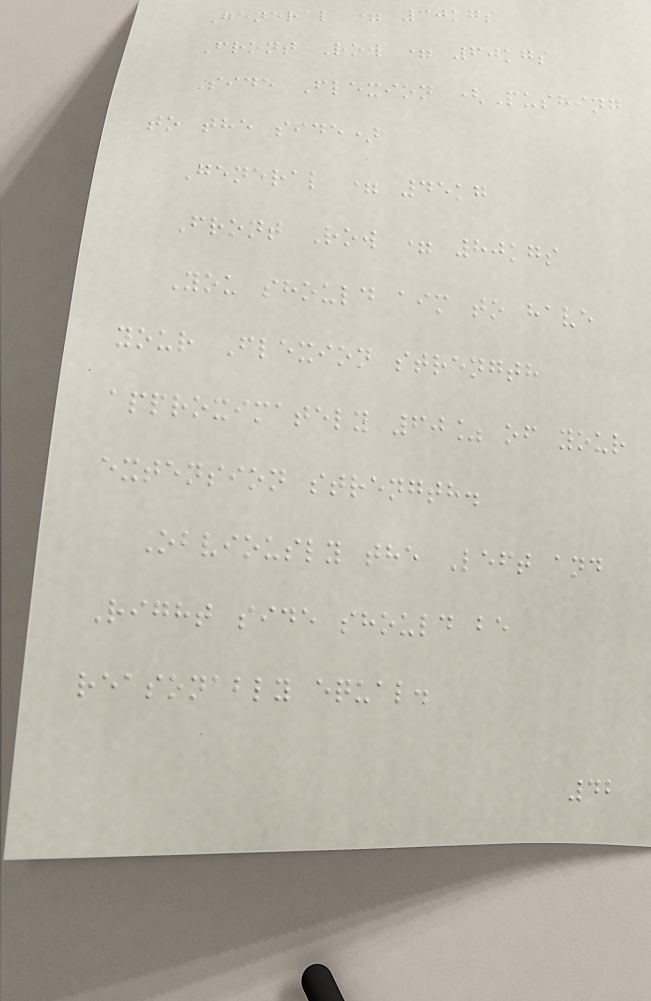General = 30kgs
Front Row = 60kgs
Side Flexion (Pushing
to the side)
General = 45kg
Front Row = 80kgs
You should aim to have
your Flexion strength
approximately 60% of your
extension strength.
Obviously the Left and
Right side should be
reasonably equal.
42
